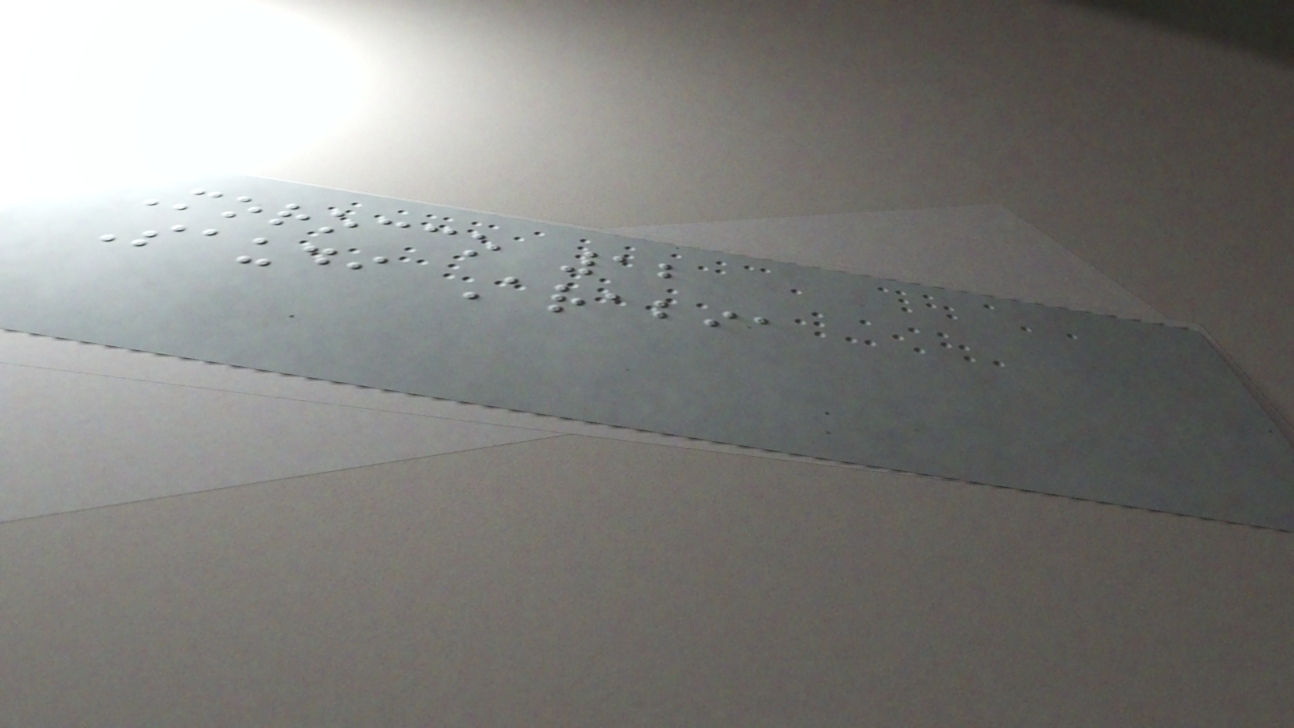Morocco 12
Saudi Arabia
